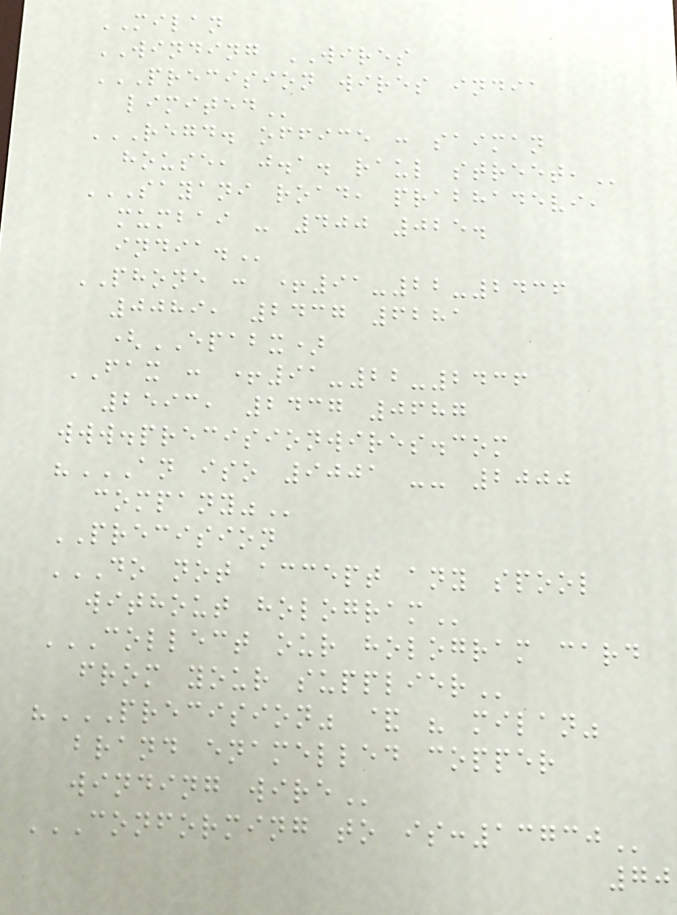MILAN
WINDING WIRES
PRECISION WIRES INDIA
LIMITED
REGD. OFFICE : SAIMAN
HOUSE, J.A. RAUL STREET,
SAYANI ROAD, PRABHADEVI,
MUMBAI - 400 025.
INDIA.
PHONE : +91-22-2436
0089, 2437 6281
(EPABX)
FAX : +91-22-2436
2593, 2437 0687
www.precisionwires.com
"AN ISO 9001 -- 2000
COMPANY"
PRECISION
DO NOT ACCEPT ANY SPOOL
WITHOUT HOLOGRAM
COLLECT OUR HOLOGRAM CARD
FROM YOUR SUPPLIER
"PRECISION" & " MILAN"
BRAND ENAMELLED COPPER
WINDING WIRE
CONFORMING TO IS:13730
70
